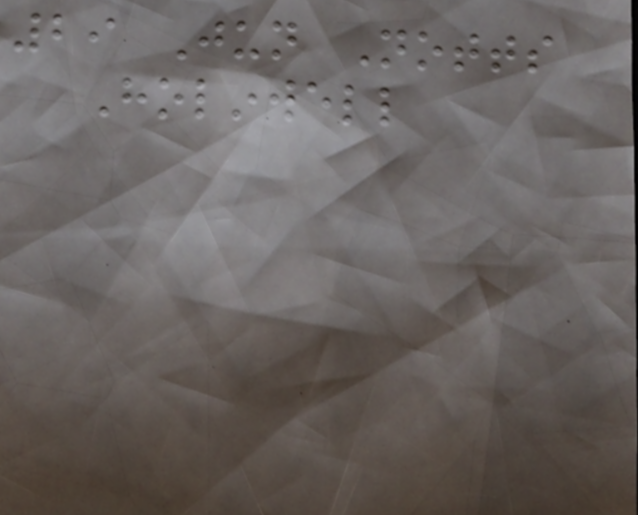29 Jun Notts
Holinwell
